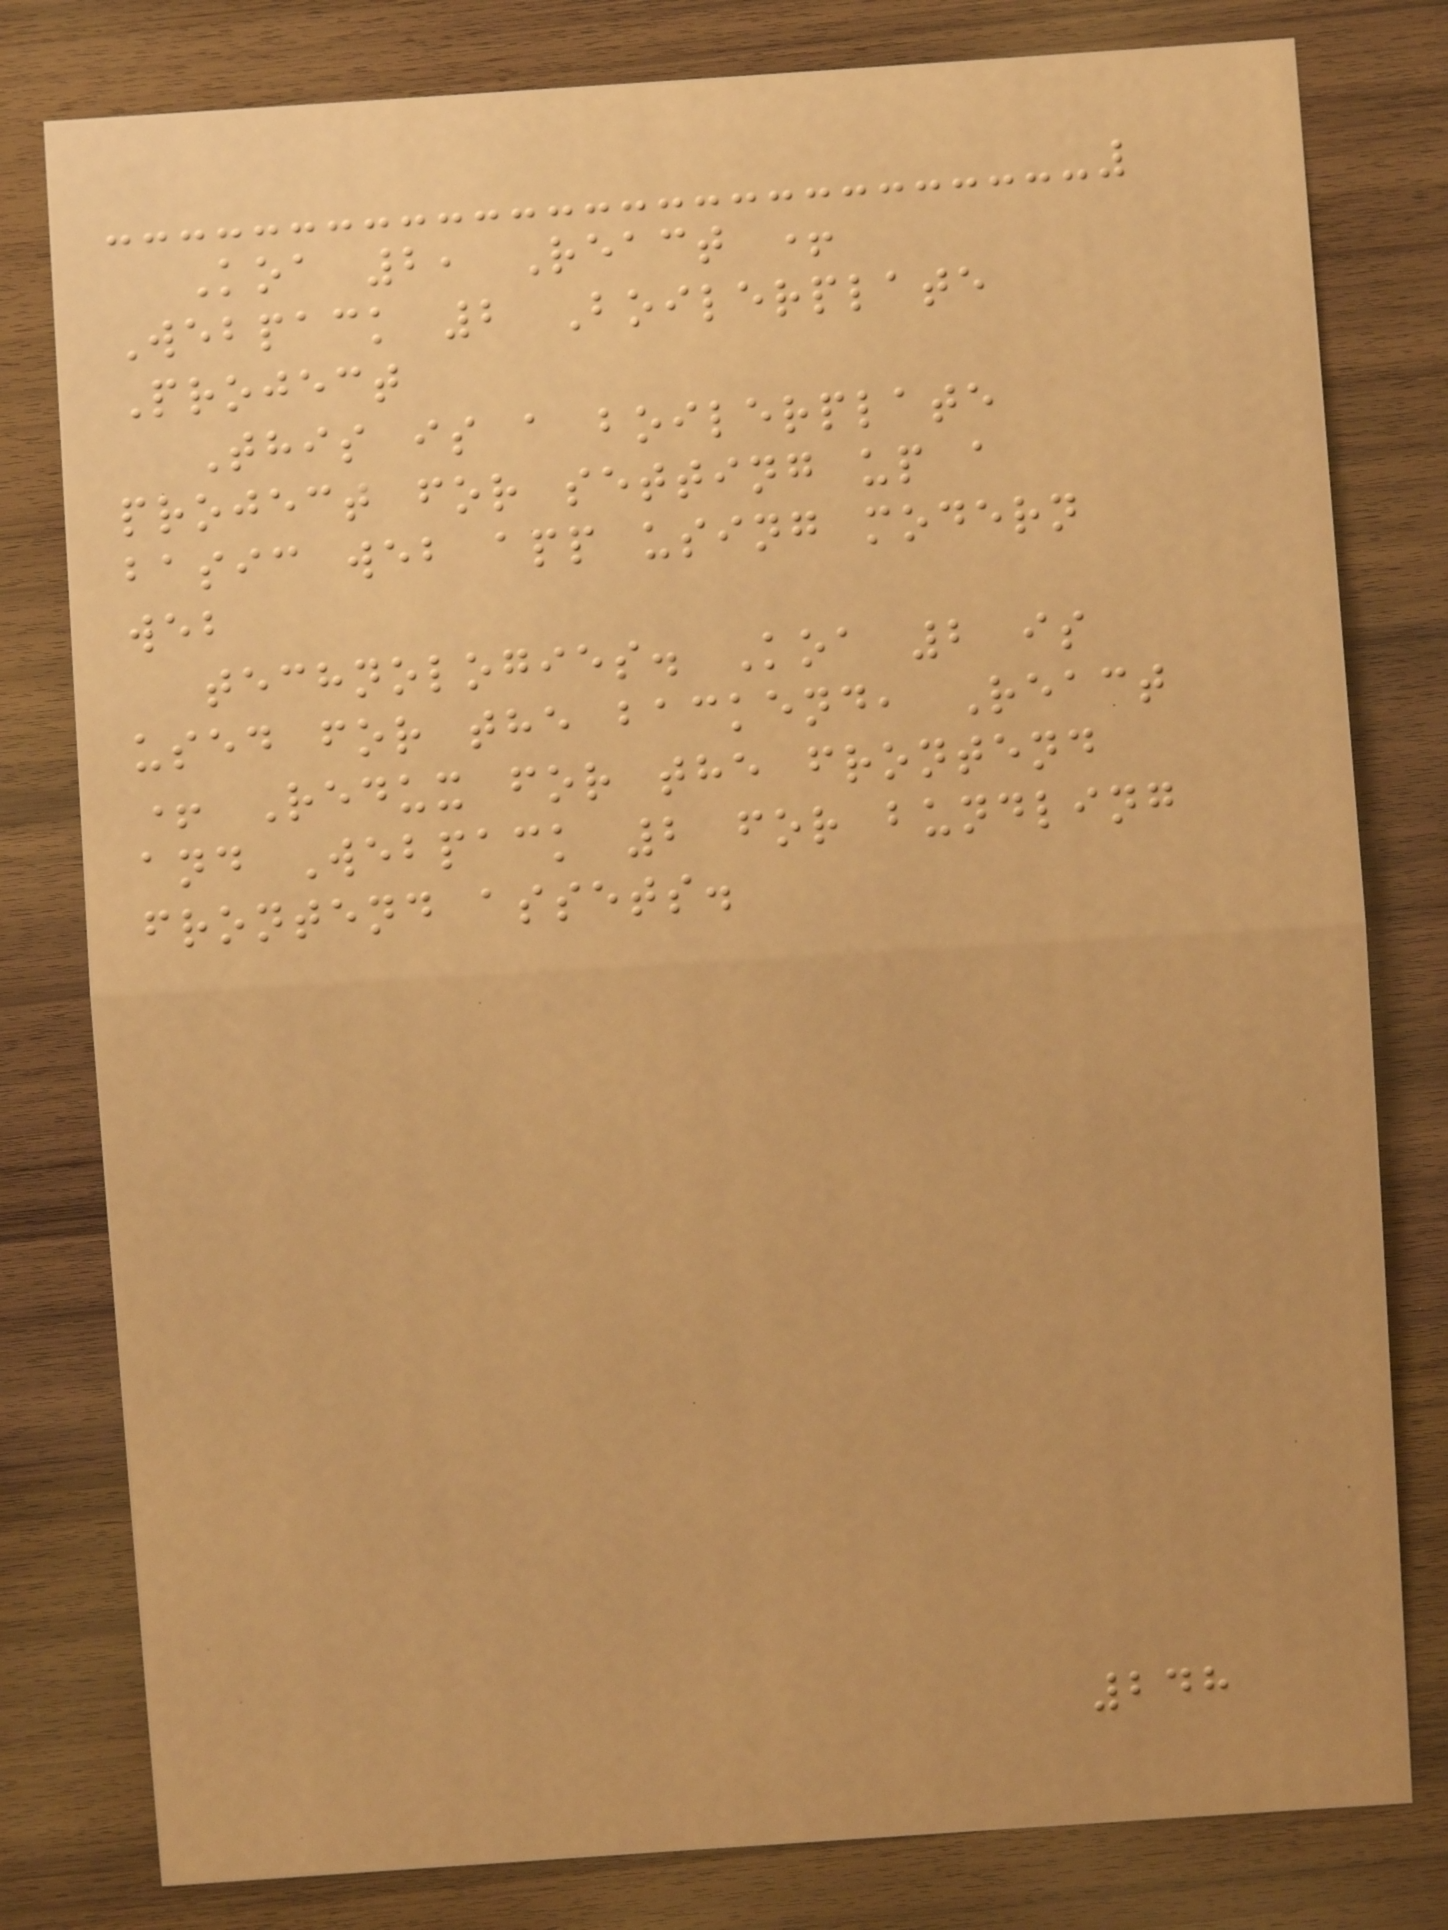Koa 2, React +
Webpack 2 Boilerplate
Project
This is a boilerplate
project for setting up a
basic web app using modern
web
technologies. Koa 2 is
used for the backend, React
+ Redux for the frontend
and Webpack 2 for bundling
frontend assets.
248
